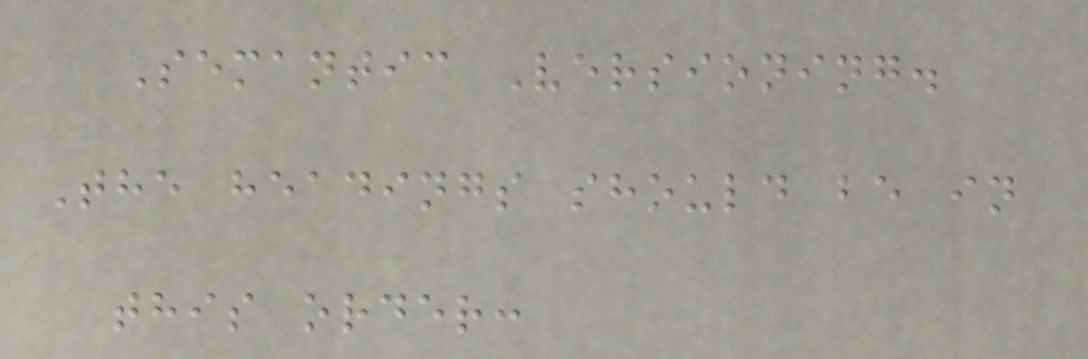Semantic Versioning.
The headings should be in
this order:
